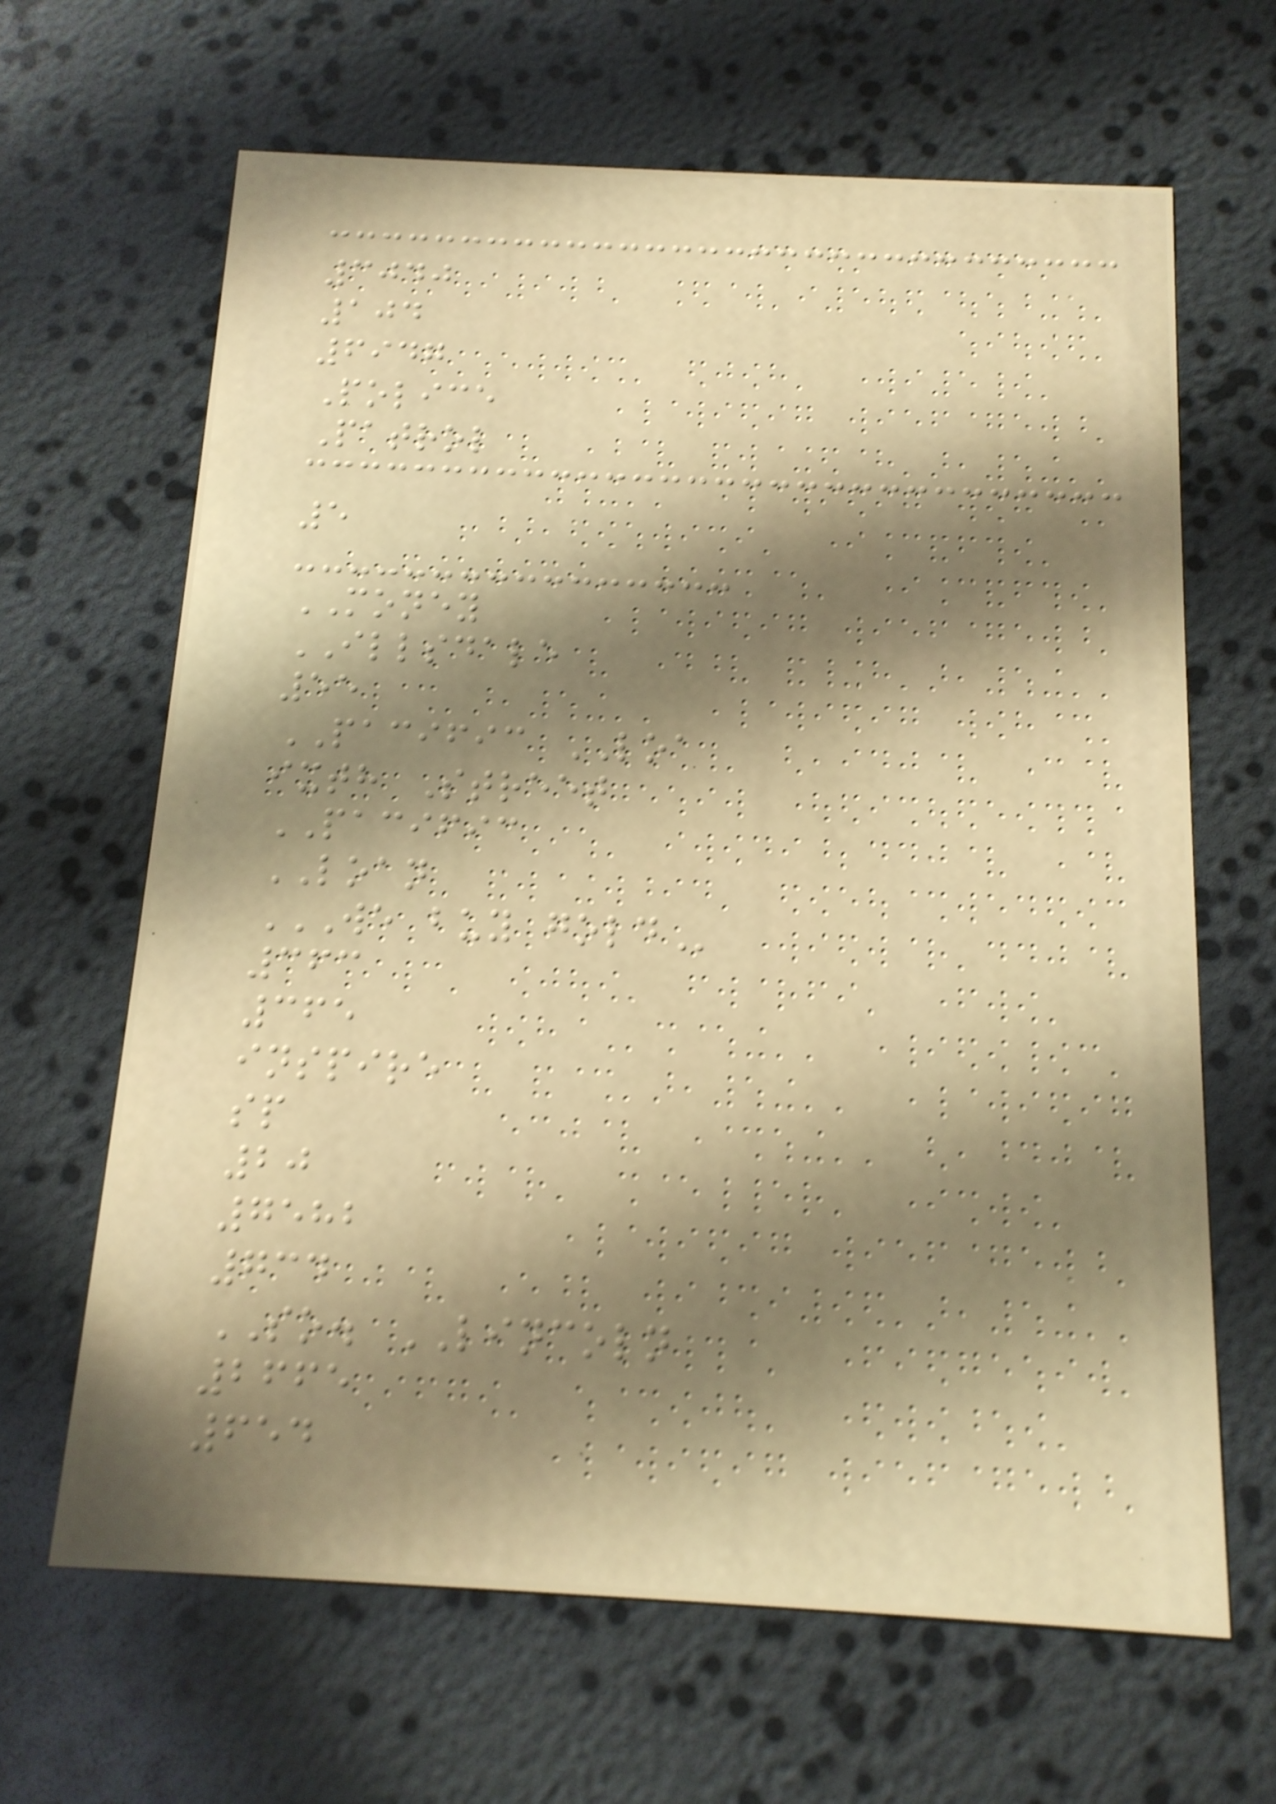3040
104
6947
Police
Patrol
5
MONEY
ILLSDALE
55
PACIFIC LOA
ixth Street
PACIFIC
LOAN
WE BUY GOLD
363
365
inspire
sp
20
7582
734
SO. LINCOLN
2665
654
